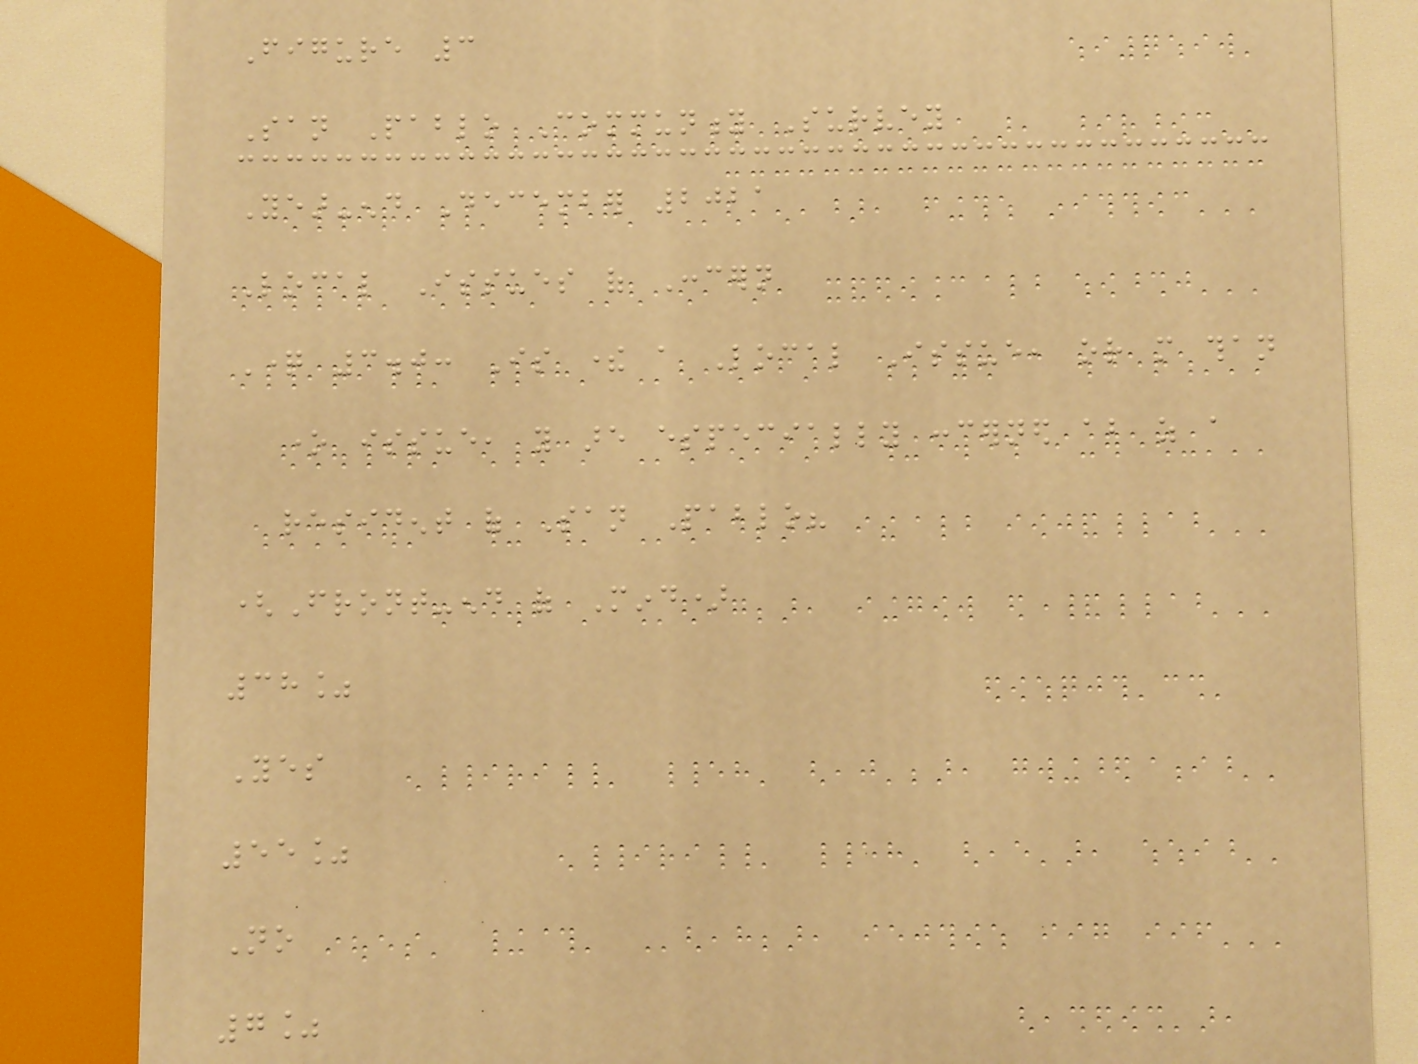Figure 3
San Pablo Community Survey
Year-end December 2021
Local Issues of Concern
Question 3.0: Is there a Local Issue, or more than
one issue, you are especially concerned about as a
resident of San Pablo?
(Front-end of Mind)
38%
Yes
55%
No
7%
